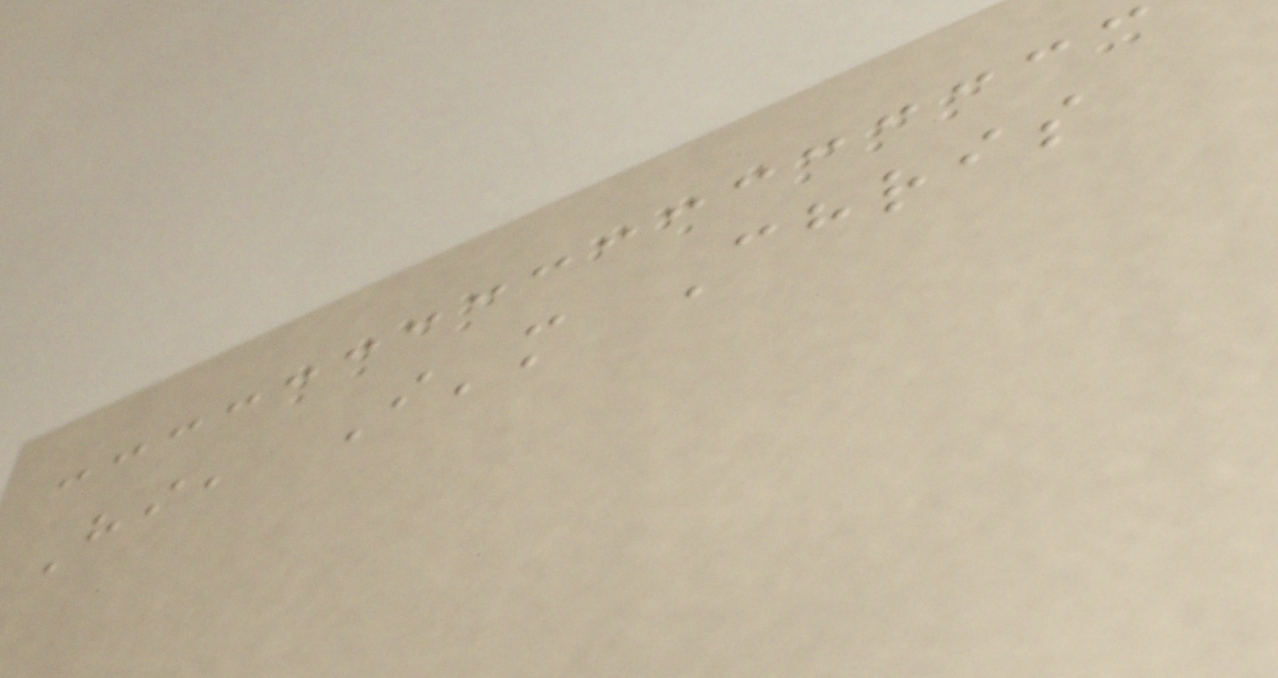Hi, I'm Chris
